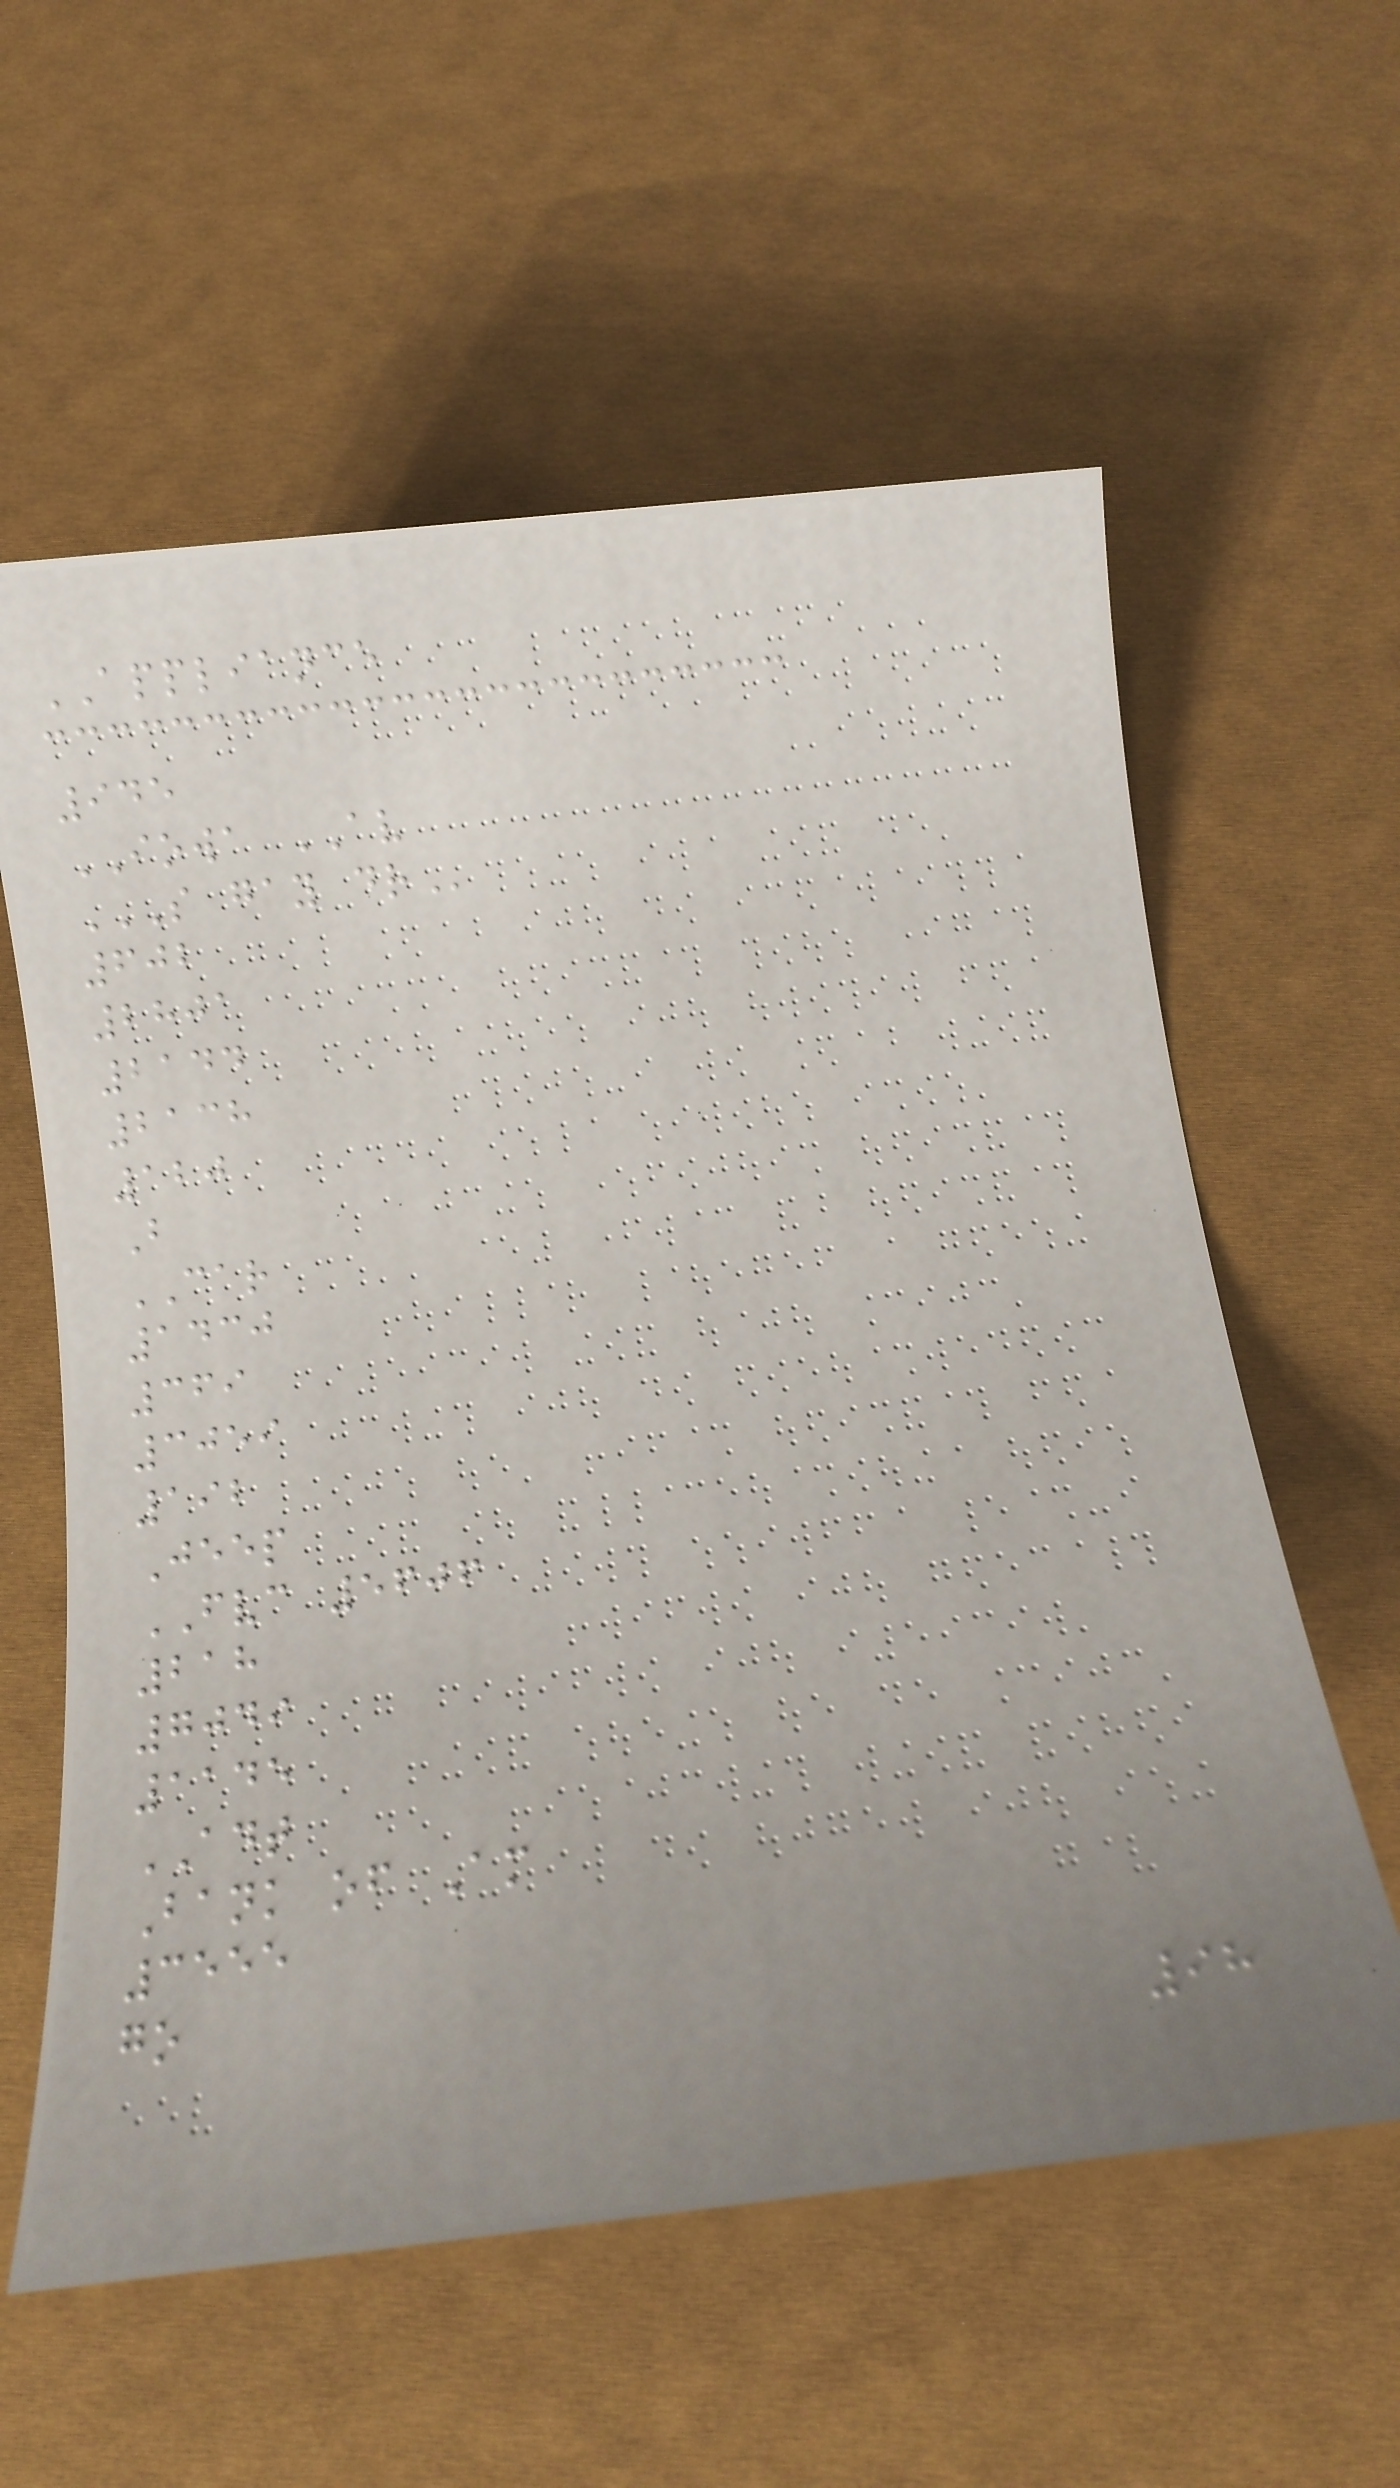APPLIANCE
945
IOWA AV
S GAY DR
602
2801
2144
2138
120
B
CAR
1430
369
3059
192
Jeep
FVC 5606
218
7049
1145
ADT
Bank of Am
3555
go
98
